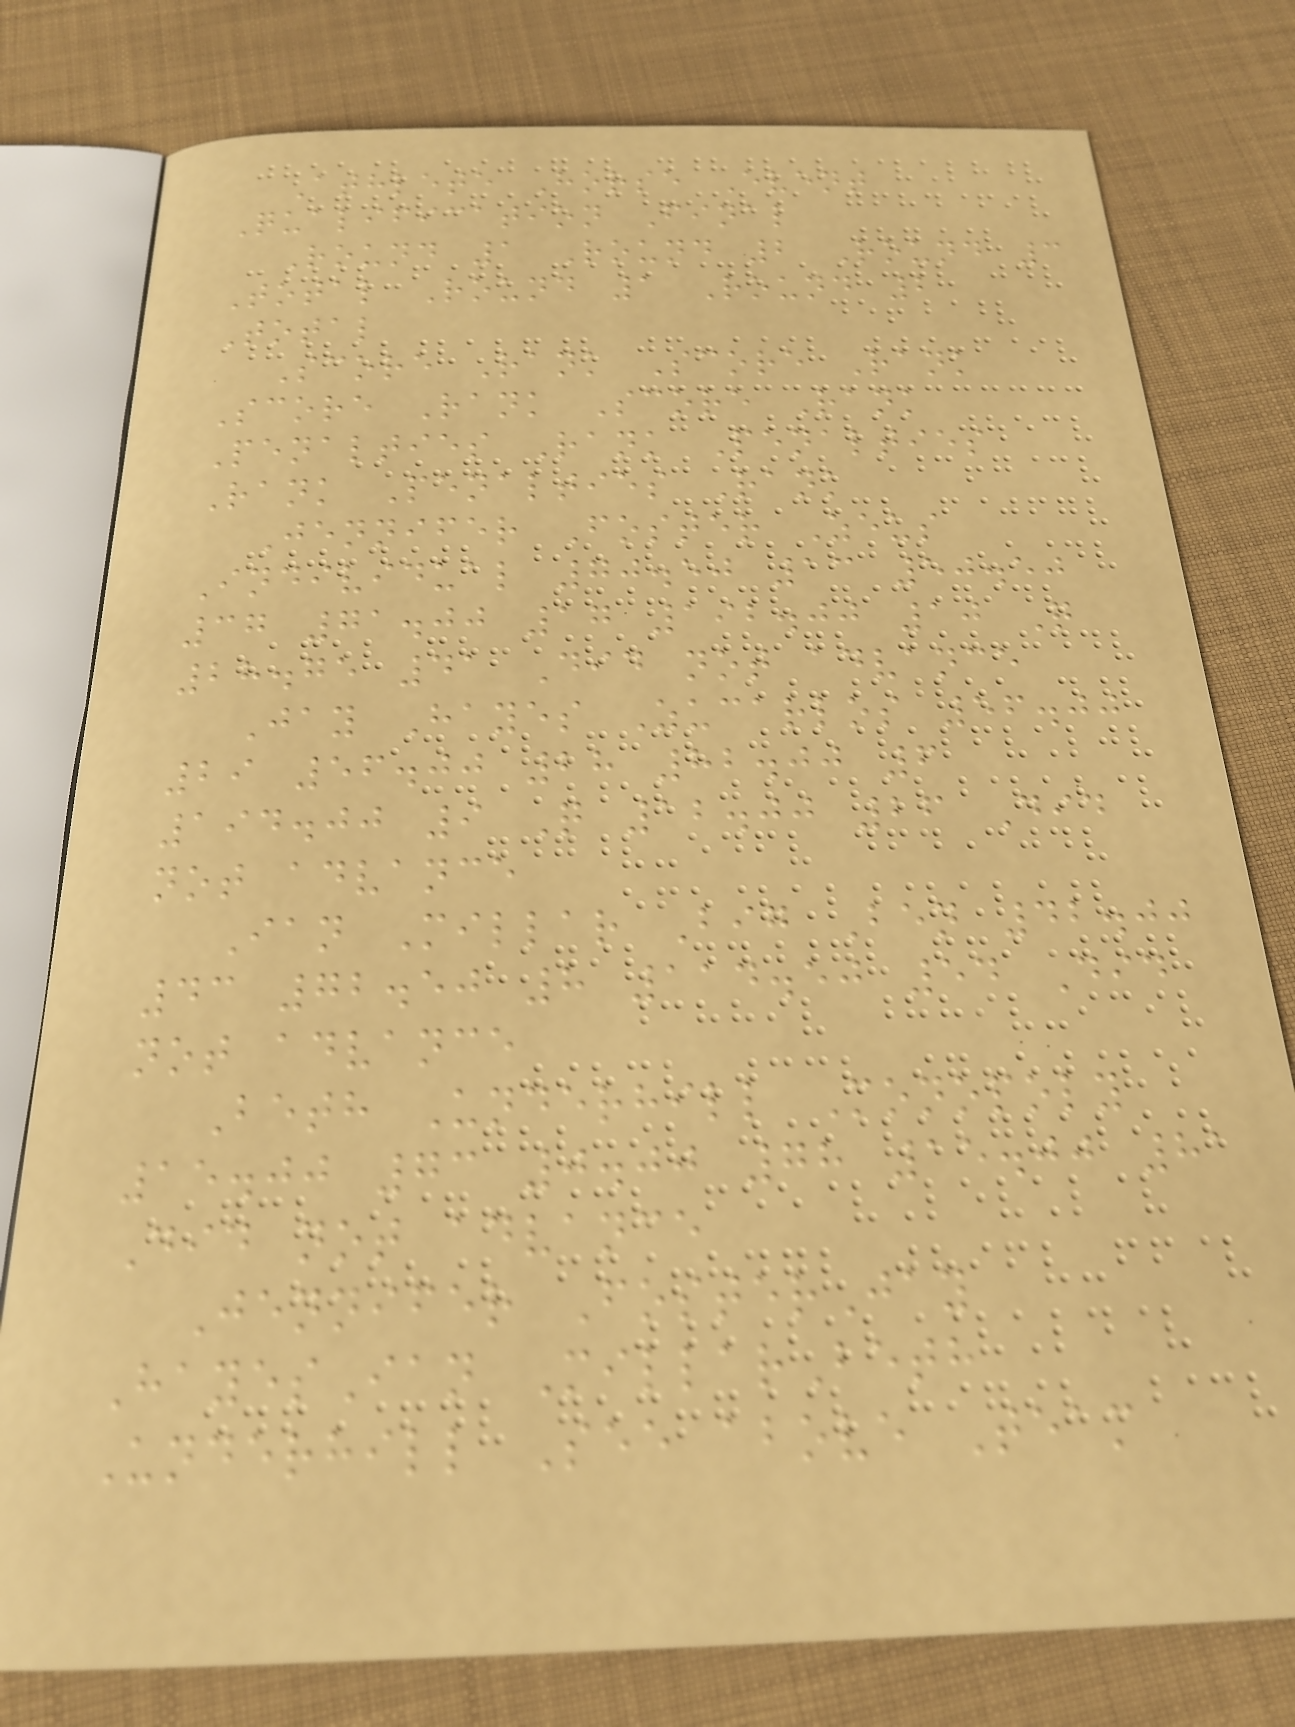Athlete Horse Event
Qualification Final
Round 1 Round 2 Round 3
Total Round 1 Round 2
Total
Score Rank Score Rank
Score Rank Score Rank
Penalties Rank Penalties
Rank Penalties Rank
Jennifer Foster Zeus
Individual 70.50 13 50.50
37 71.00 17 192.00 10 Q
28.75 41 Did not advance
Jay Hayes Zucarlos 56.00
29 56.00 28 82.00 6
194.00 9 Q 12.00 26 Did
not advance
Ian Millar Big Ben 42.00
43 72.50 8 114.50 54 Did
not advance
Beth Underhill Monopoly
15.00 73 0.00 78 15.00 81
Did not advance
Jennifer FosterJay
HayesIan MillarBeth
Underhill See above Team
